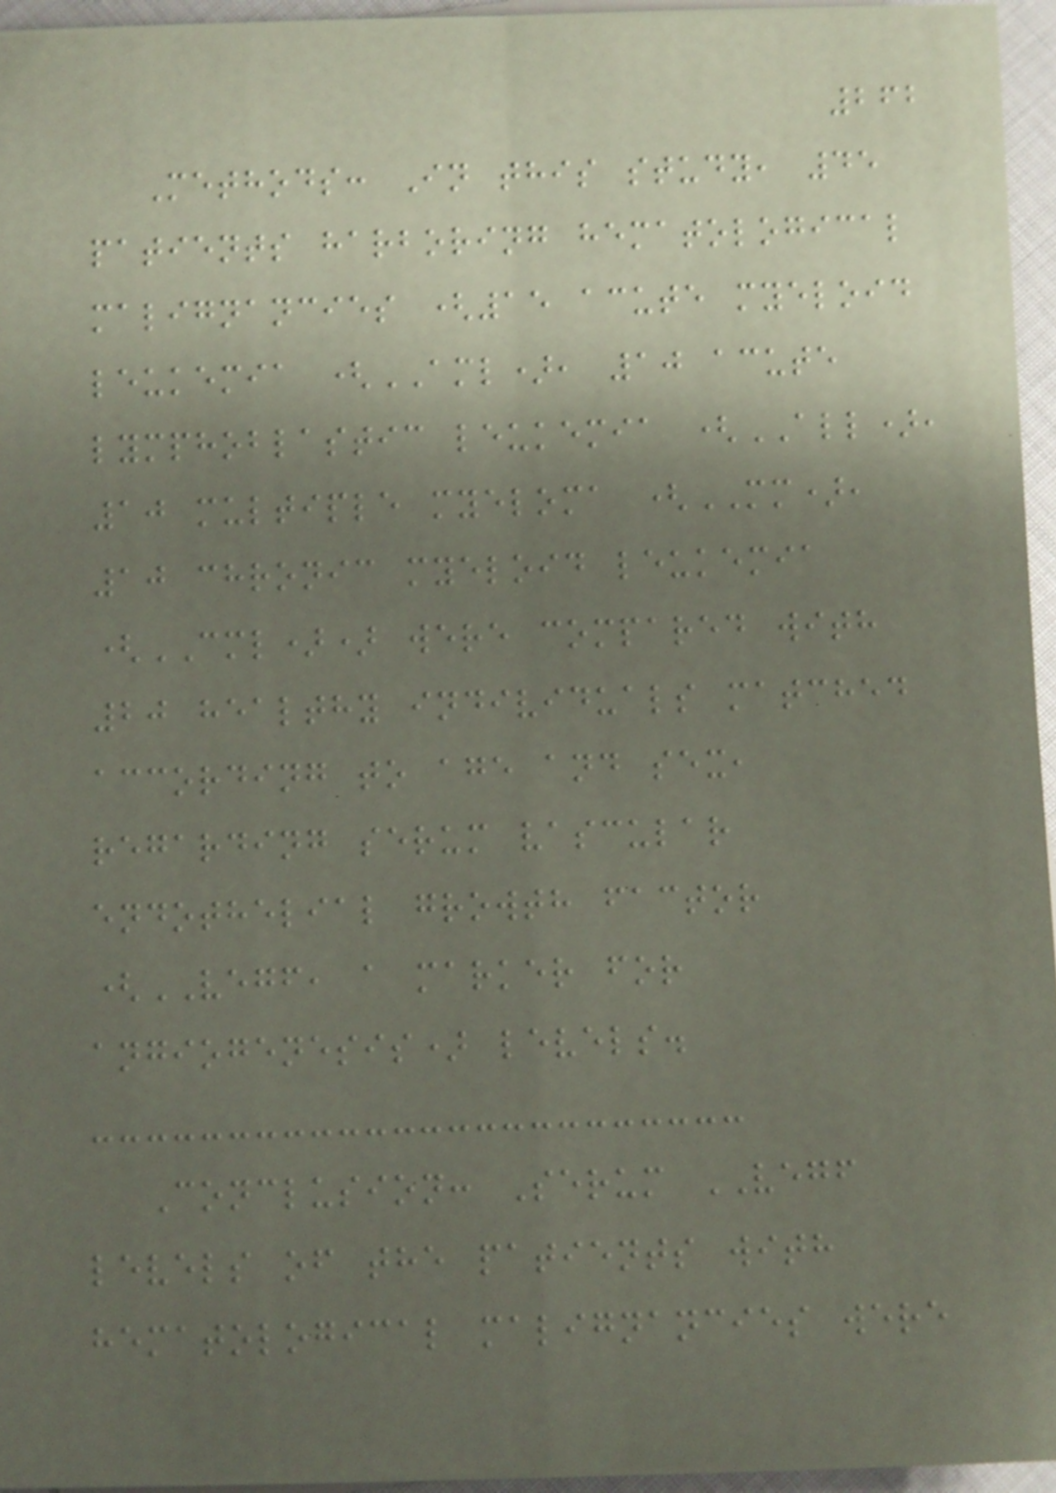262
Methods: In this study, 45
patients harboring hematological
malignancies (15 acute myeloid
leukemia (AML), 10 acute
lymphoblastic leukemia (ALL),
10 multiple myeloma (MM),
10 chronic myeloid leukemia
(CML)) were compared with
20 healthy individuals matched
according to age and sex,
regarding serum vascular
endothelial growth factor
(VEGF, a marker for
angiogenesis) levels.
Conclusion: Serum VEGF
levels of the patients with
hematological malignancies were
